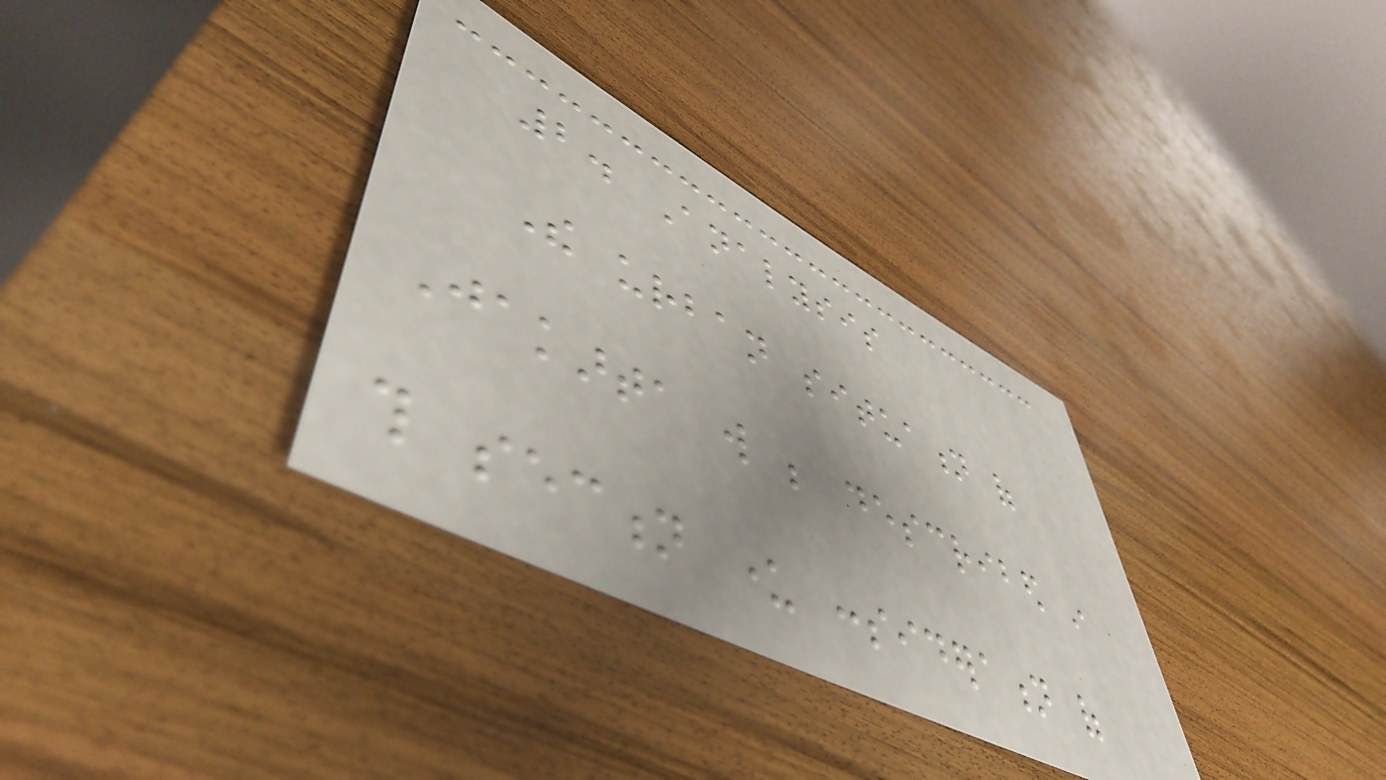2. Analysis
The urban situation of
Jakarta will be described in
this section under consideration of
